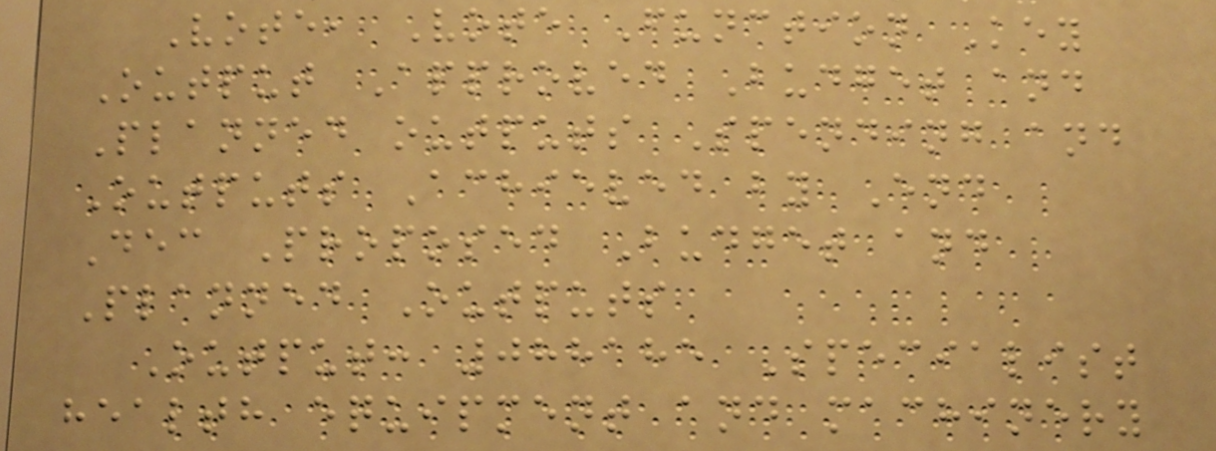Vote, Vote Function Key
Output Approved Budget and
Planned outputs Spending and
Outputs Achieved by End
Dec Proposed Budget and
Planned Outputs
Output: 088185 Specialist
health equipment and machinery
